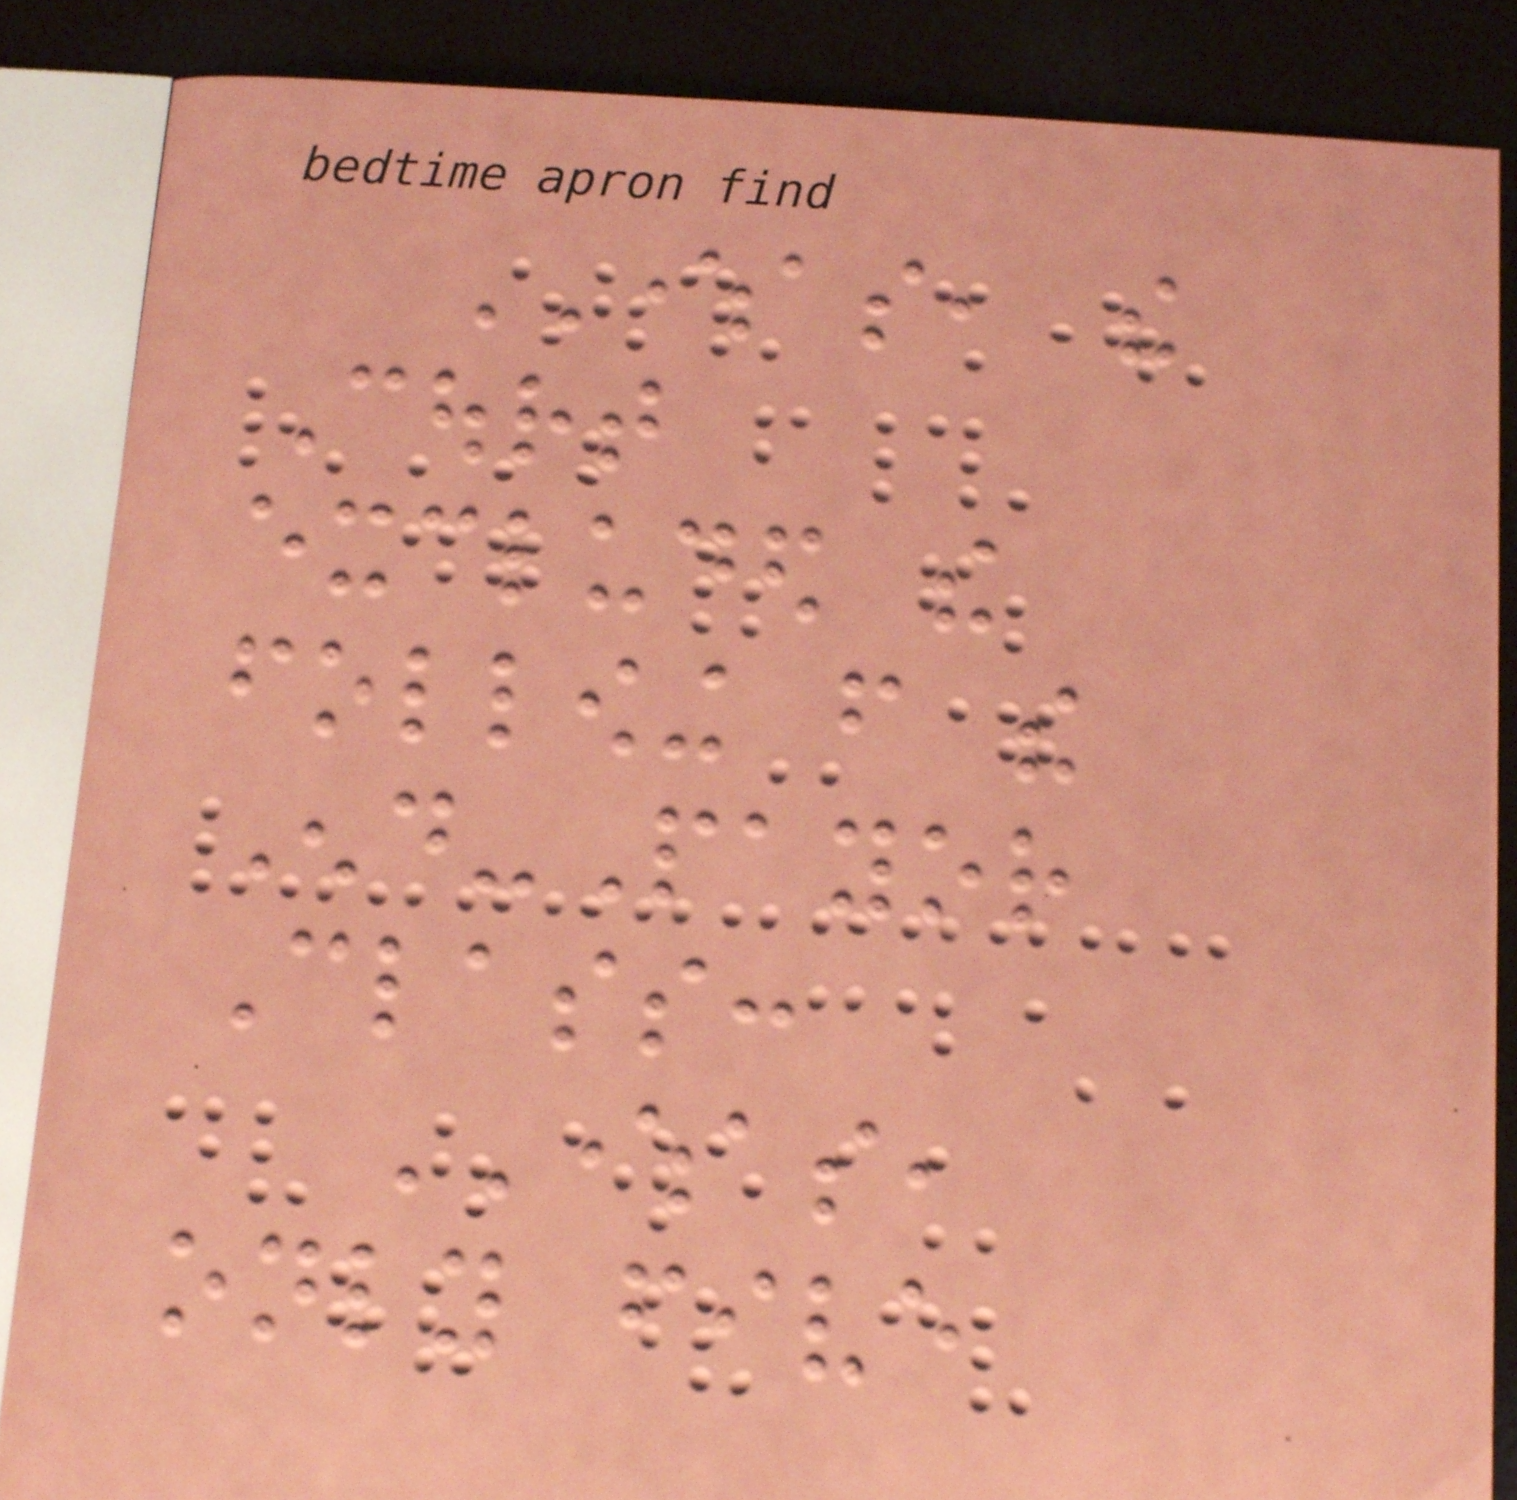WHEREAS, the
Court
excluded the
following from the
End-Payor
Class:
WHEREAS,
only five
